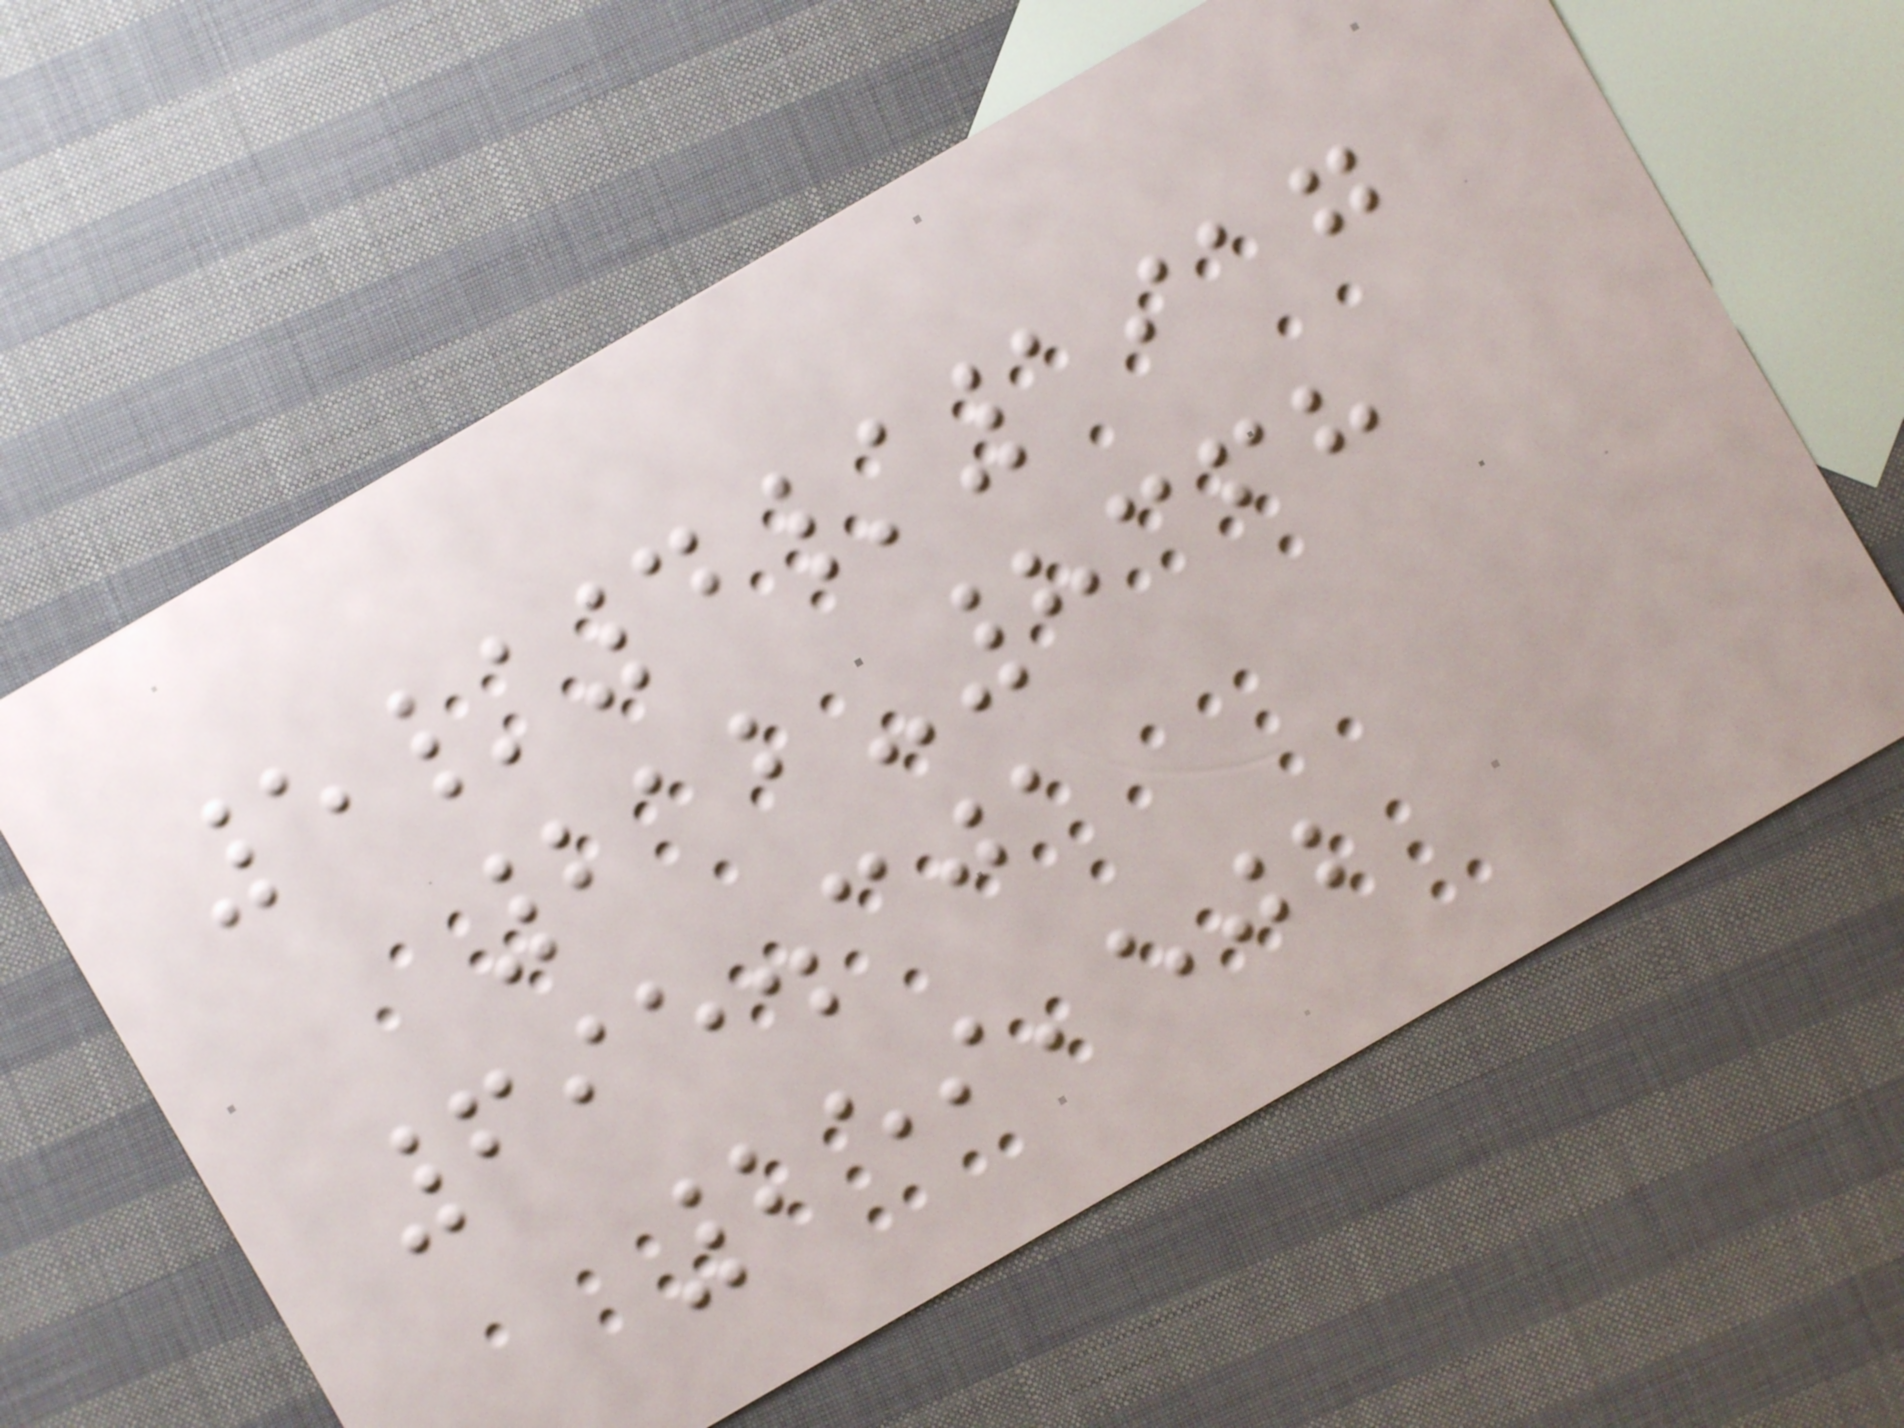5/4/1917
212-8368
695.301
259,502
